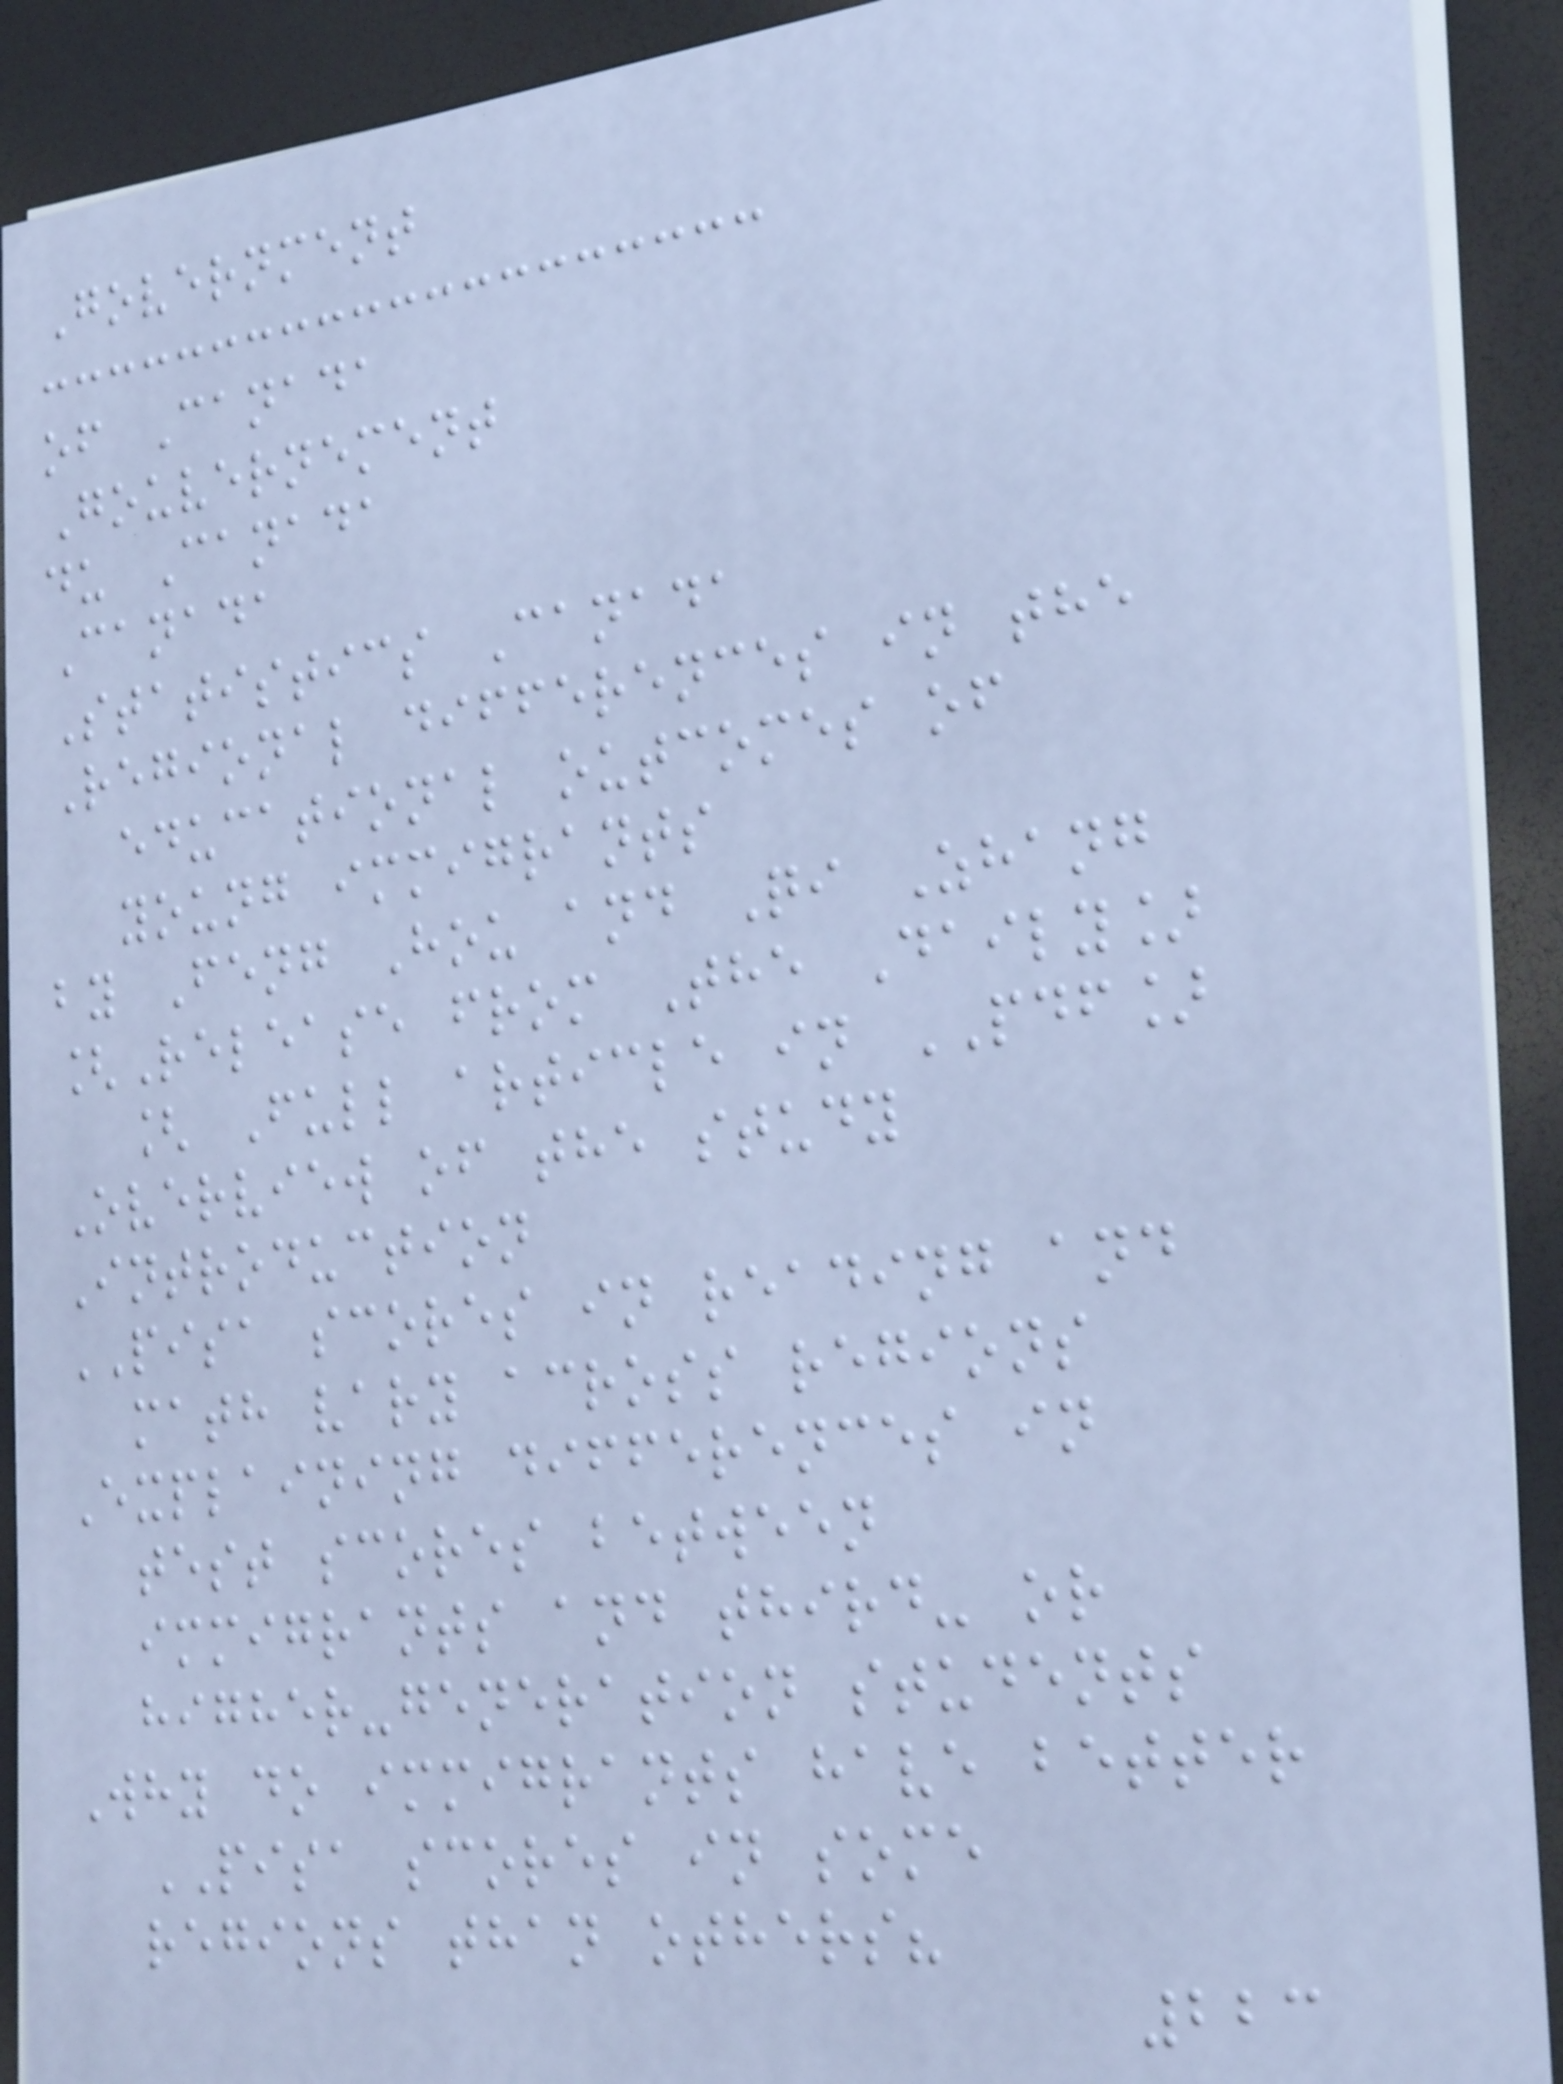Government
of Canada
Gouvernement
du Canada
Canada
Statistics Canada
Regional differences in the
educational outcomes of
young immigrants
by Feng Hou and Qi Zhang
[Release from The Daily]
[ Full article in PDF]
Overview of the study
Introduction
PISA scores in reading and
math vary across regions
Explaining differences in
test scores between
immigrants and third- or
higher-generation students
Why do immigrants have better
PISA scores in some
regions than others?
223
